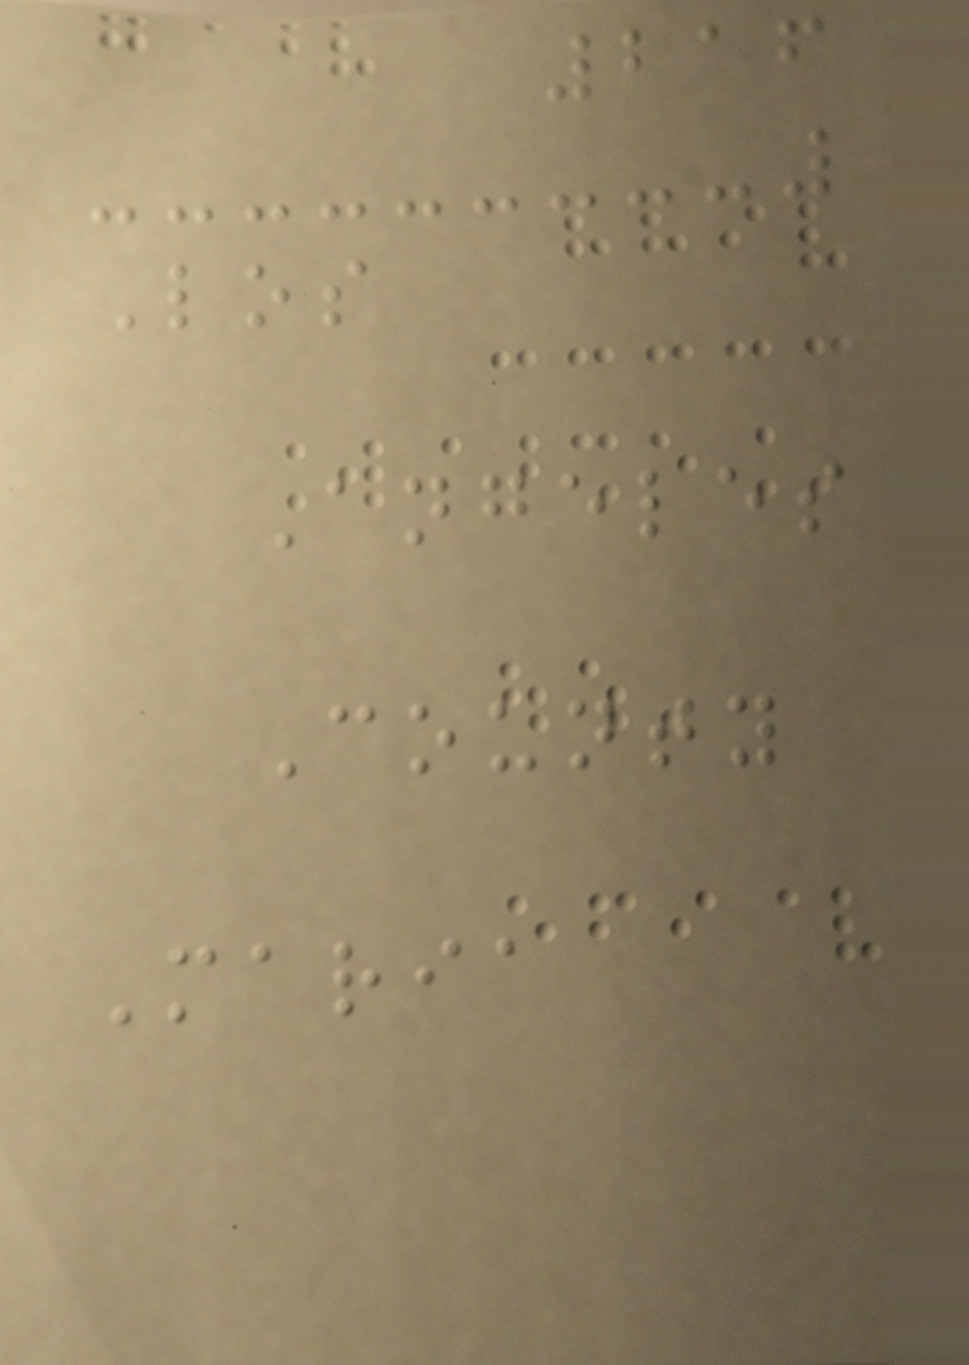216
Los
Angeles
County
Maria
